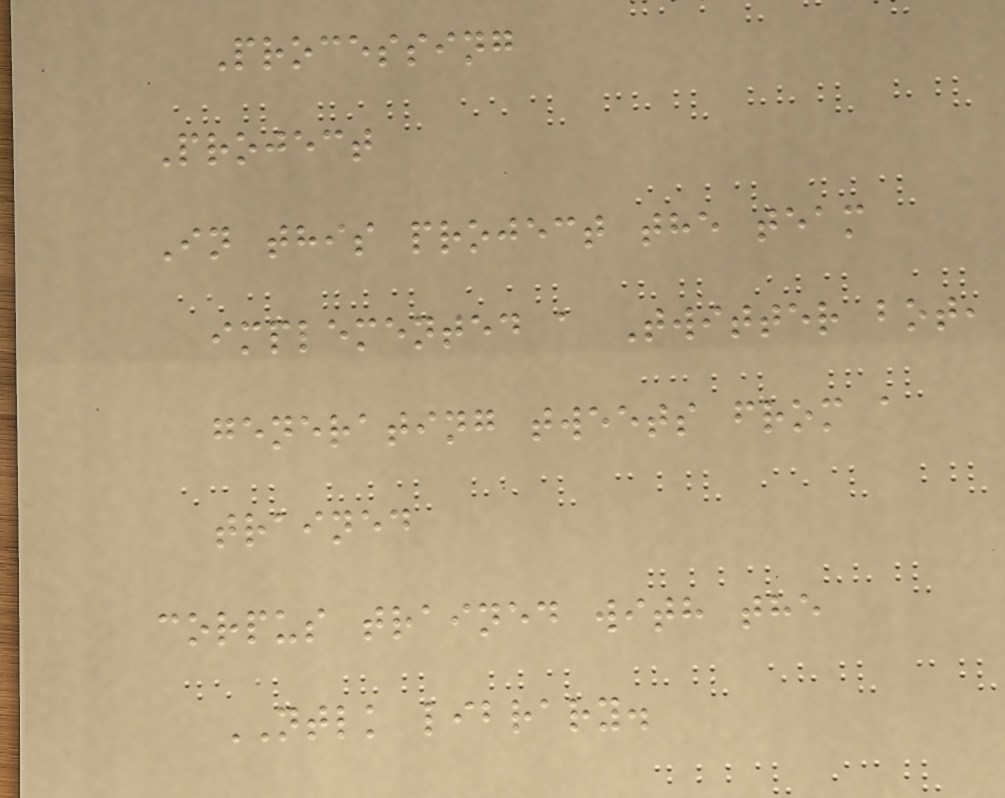Processing
Project
In this project the team
implemented a Twitter bot,
generating tweets from a
trained
corpus trained with the
NTLK library.
